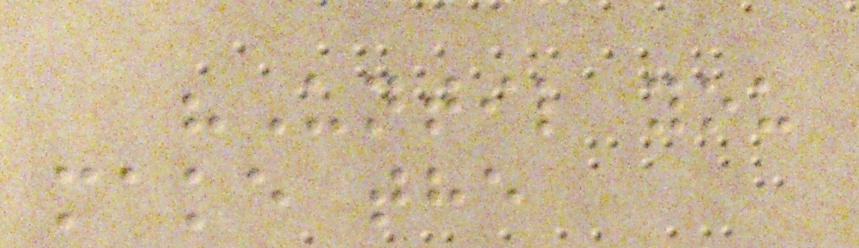"Until you
make the
